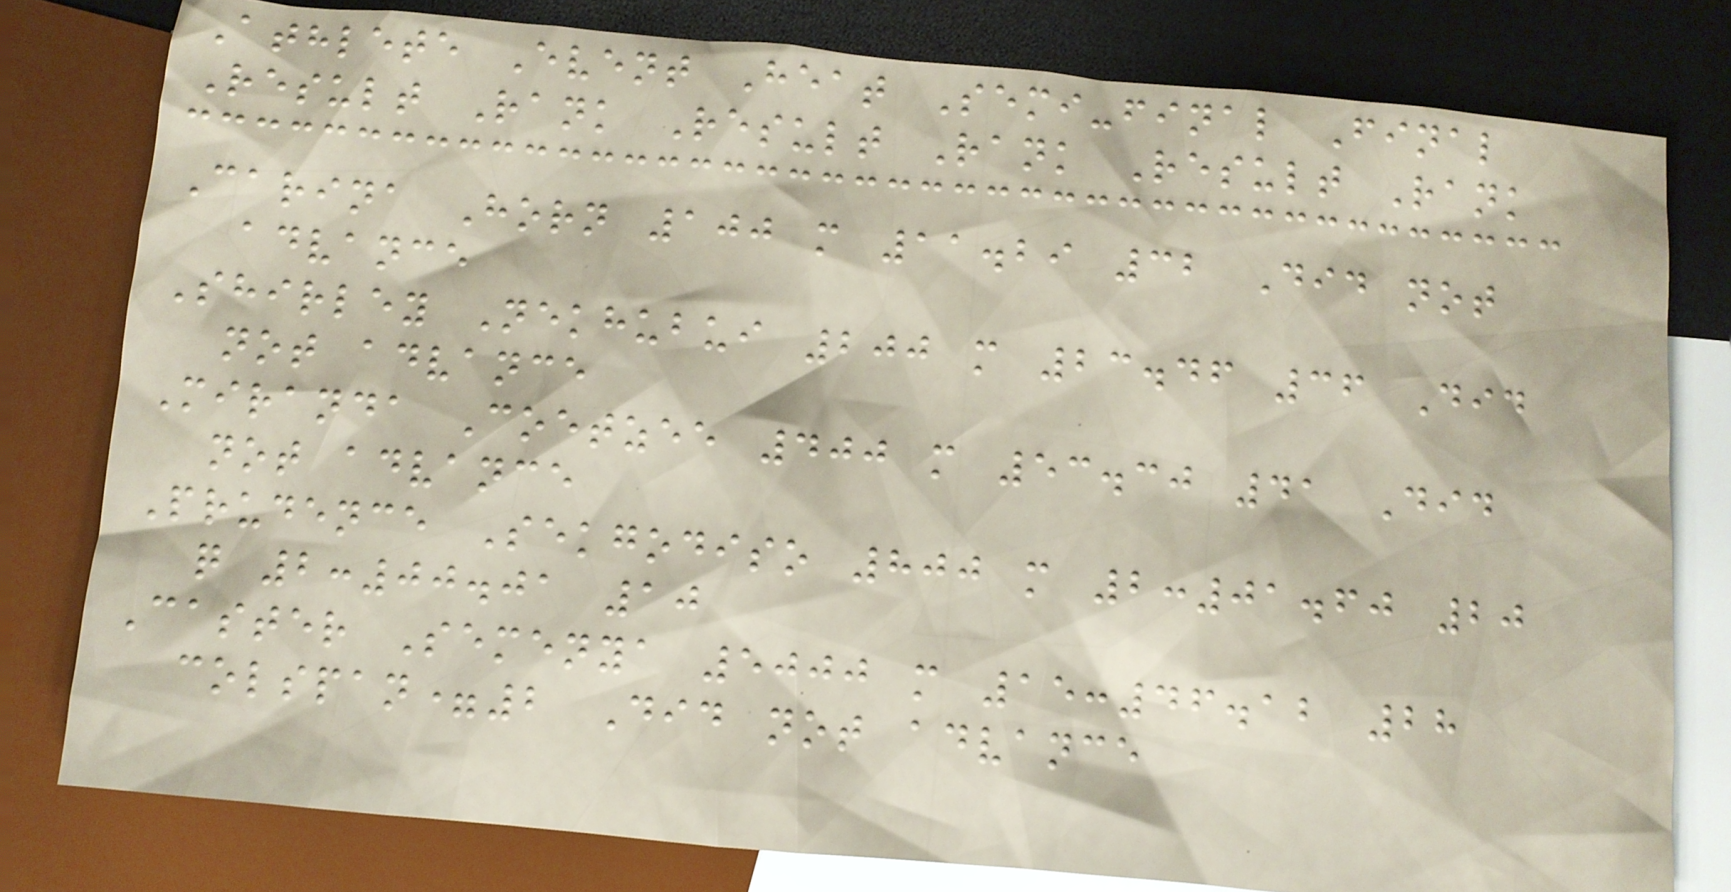Athlete Event Heat Semi-final Final
Result Rank Result Rank Result Rank
Carina Horn 100 m 11.29 32 Did not
advance
Shirley Nekhubui 200 m 23.46 36 Did
not advance
Miranda Coetzee 400 m 53.30 41 Did
not advance
Prudence Sekgodiso 800 m 2:01.60 20
q 2:00.01 10
Caster Semenya 5000 m 15:46.12 28
colspan=2 Did not advance
